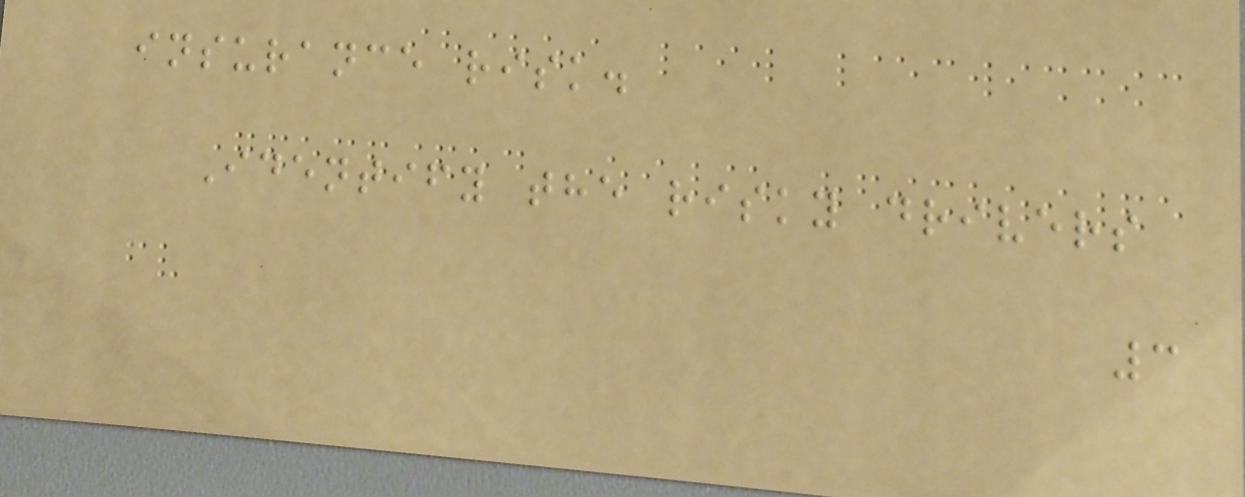insurance risk.
Identify the risky drivers
3
